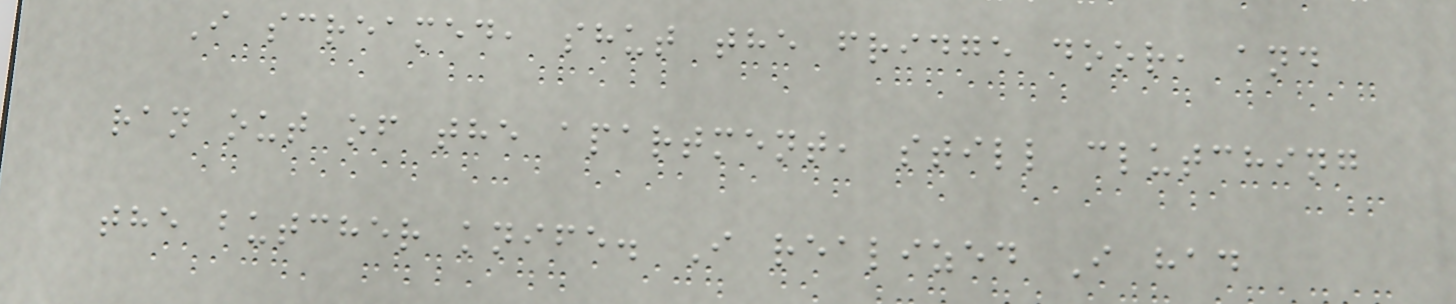I screamed, shut the fridge door, and
ran out of the apartment, still clutching
the butcher knife. I realized I had
